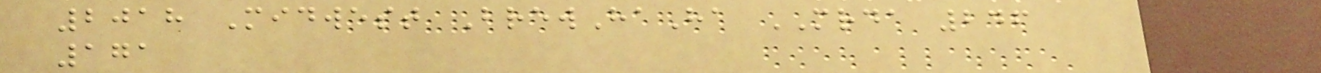2018 Midwest BrewHaHa MRDA 246
171
